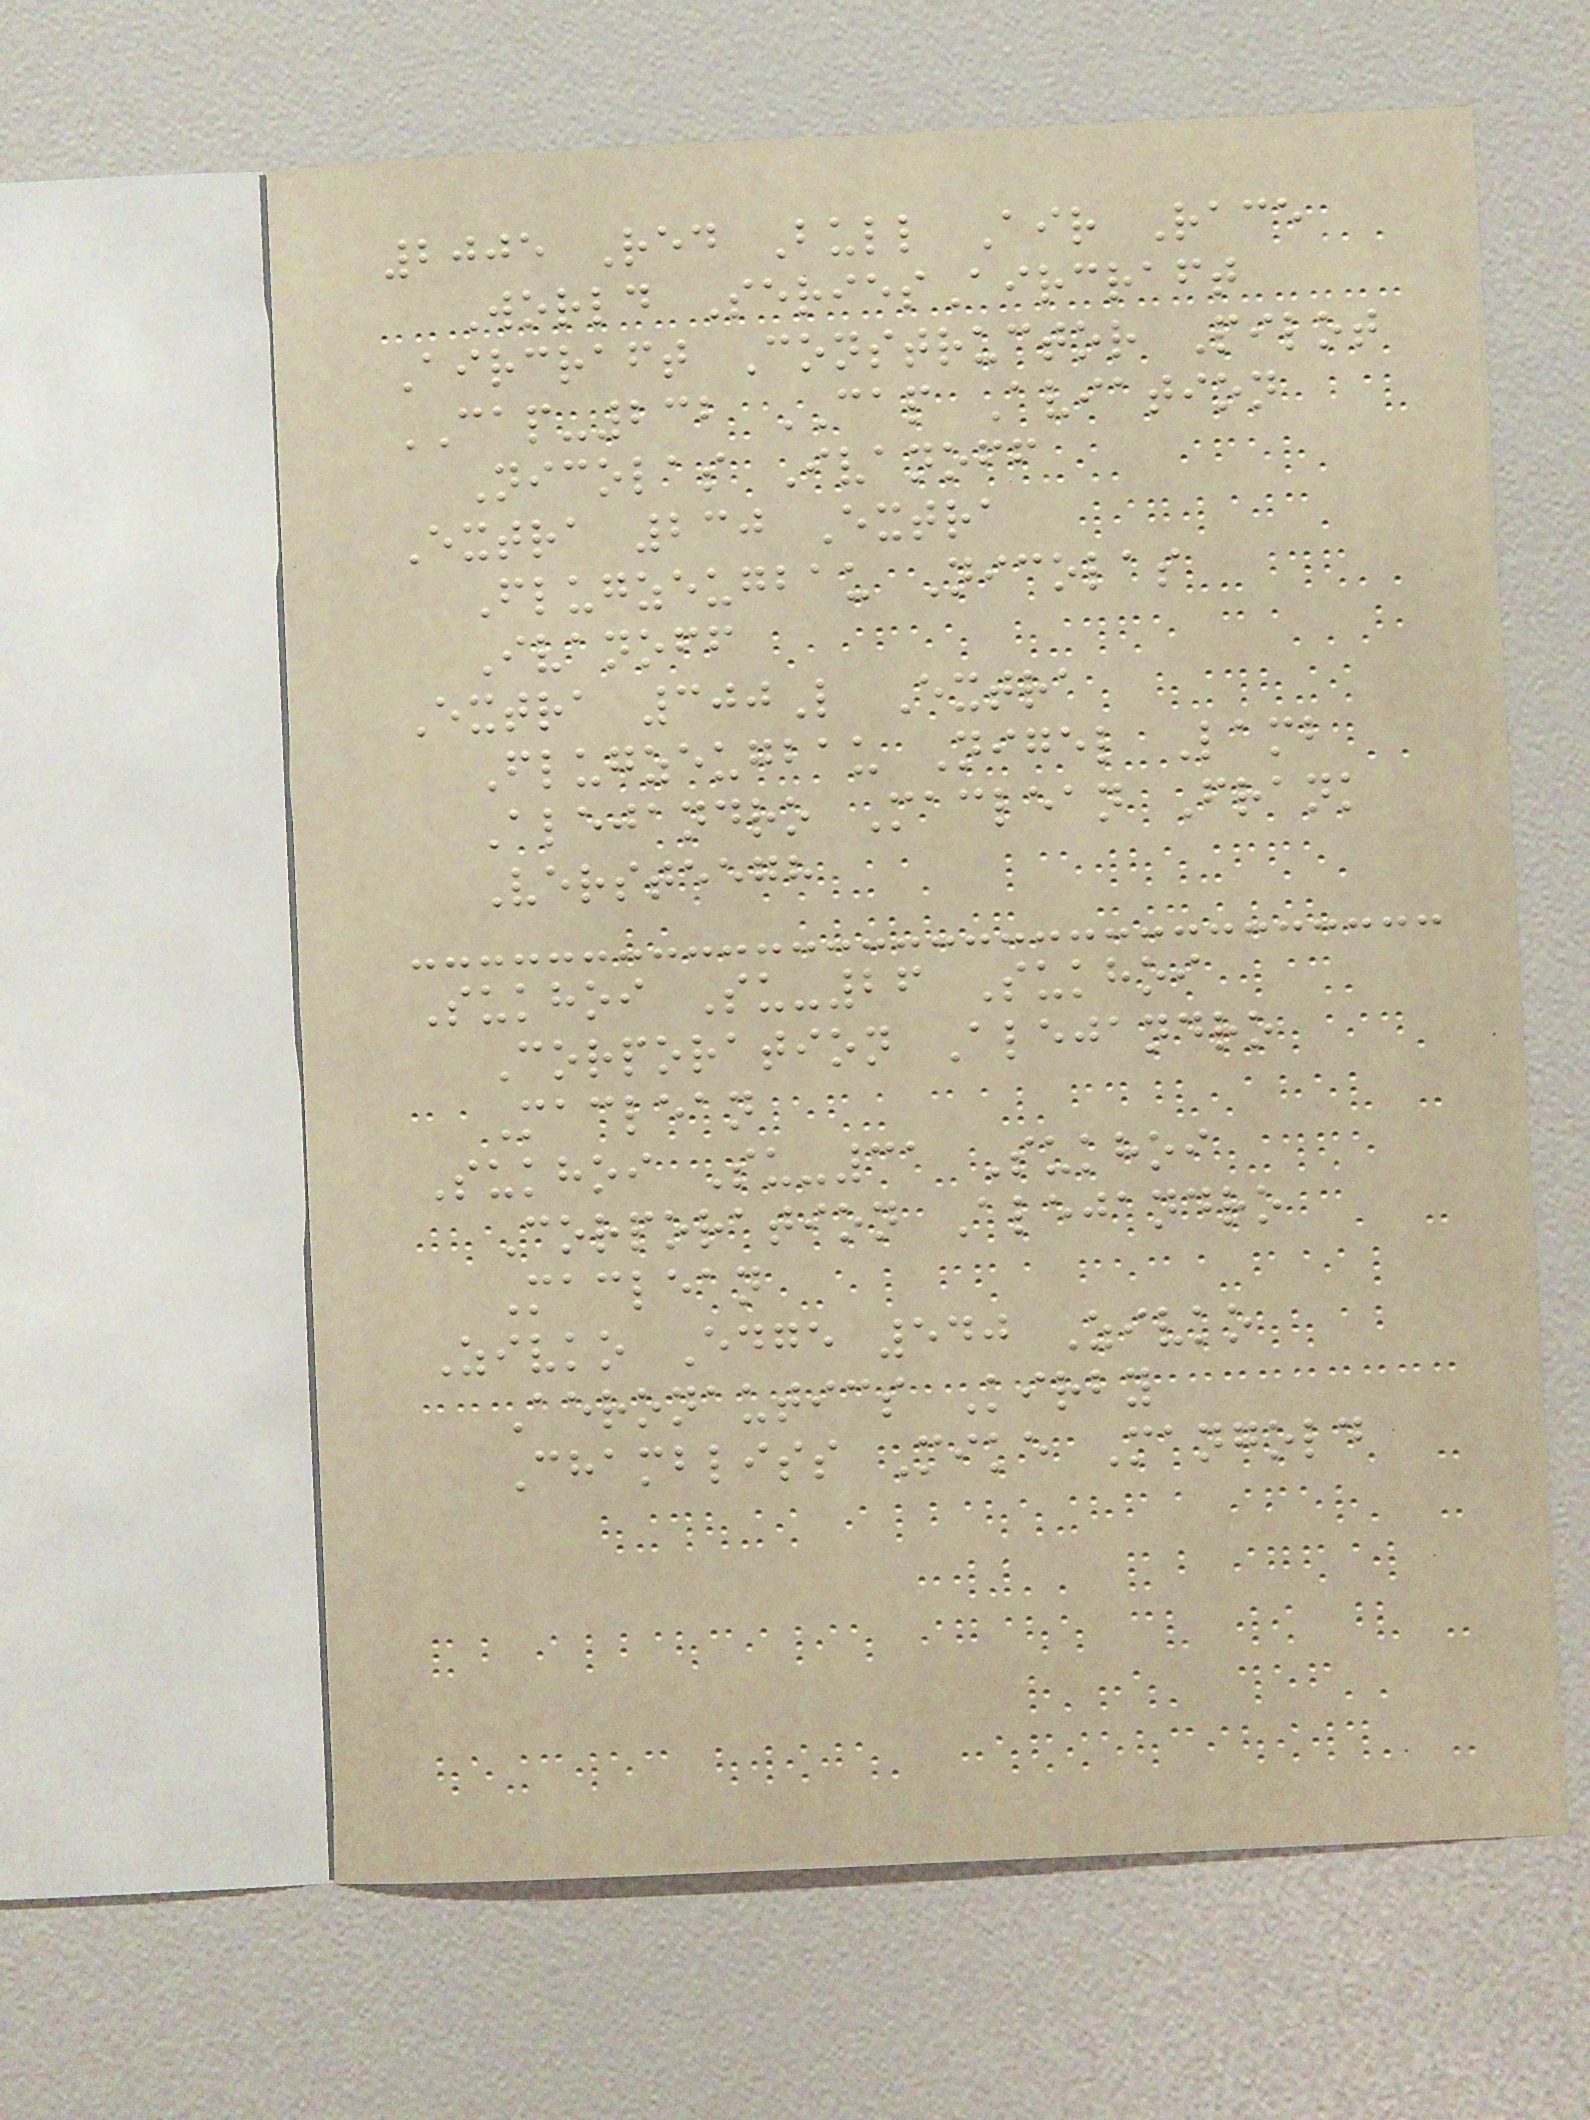2005 Red Bull Air Race
World SeriesAircraft
Aircraft Constructor Pilot
CAP-232 CAP Aviation
Nicolas Ivanoff
Extra 230 Extra
Flugzeugbau Nicolas
Ivanoff
Extra 300L Extra
Flugzeugbau Nigel Lamb
Alejandro Maclean Frank
Versteegh
Sukhoi Su-26 Sukhoi
Corporation Alejandro
Maclean
Sukhoi Su-31 Sukhoi
Corporation Alejandro
Maclean
Zivko Edge 540 Zivko
Aeronautics Kirby
Chambliss Mike Mangold
